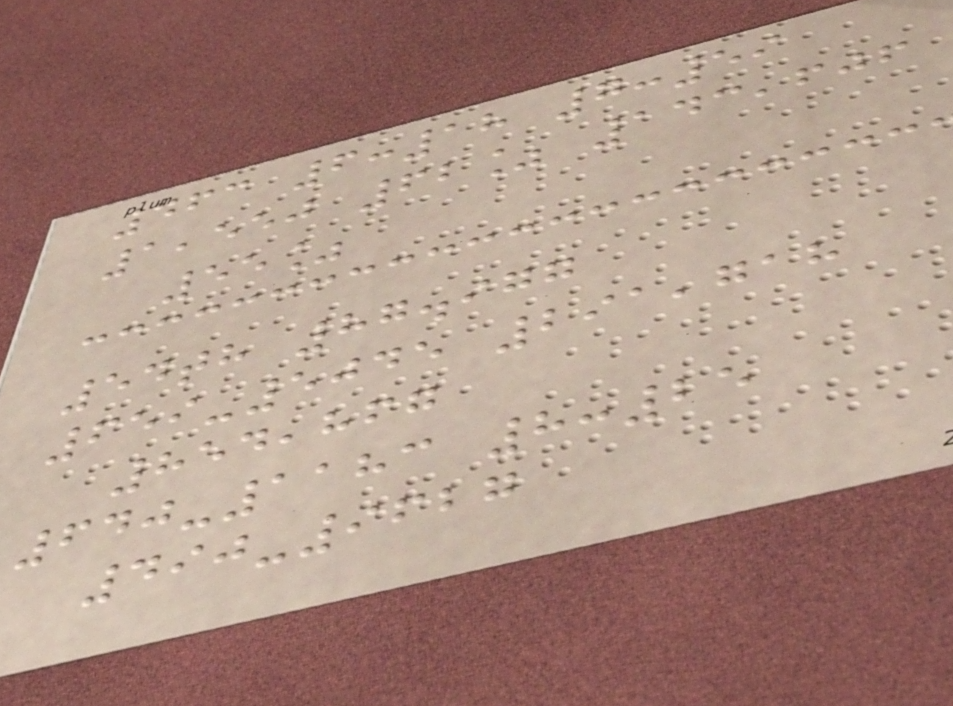463 6:18 7:59
1,550 62% 143,606
55%
54th 87.977
659-5045 291,718
854,867
640-1183 8:25
490-9627
